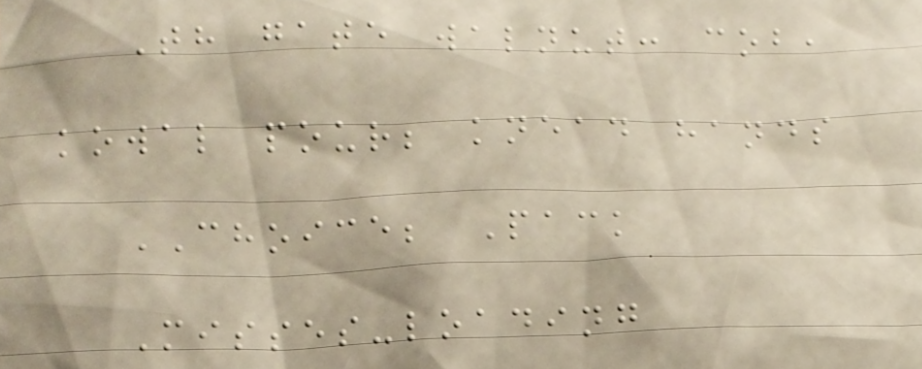Th gate walnut: cob,
kowal pour; knead hands
CHOICE; Pack
Misses-loading
